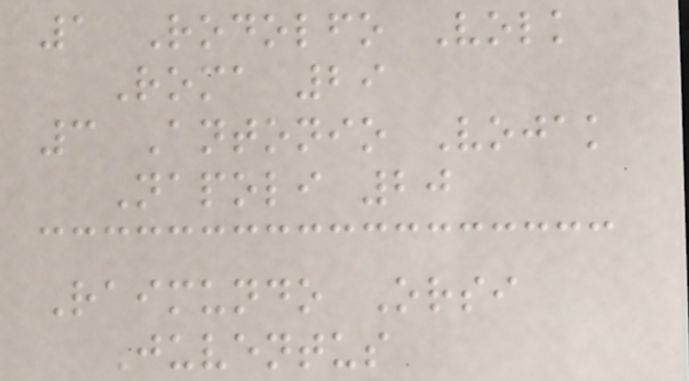1 Rodolfo Volk
Roma 29
3 Antonio Vojak
Napoli 20
Raimundo Orsi
Juventus
